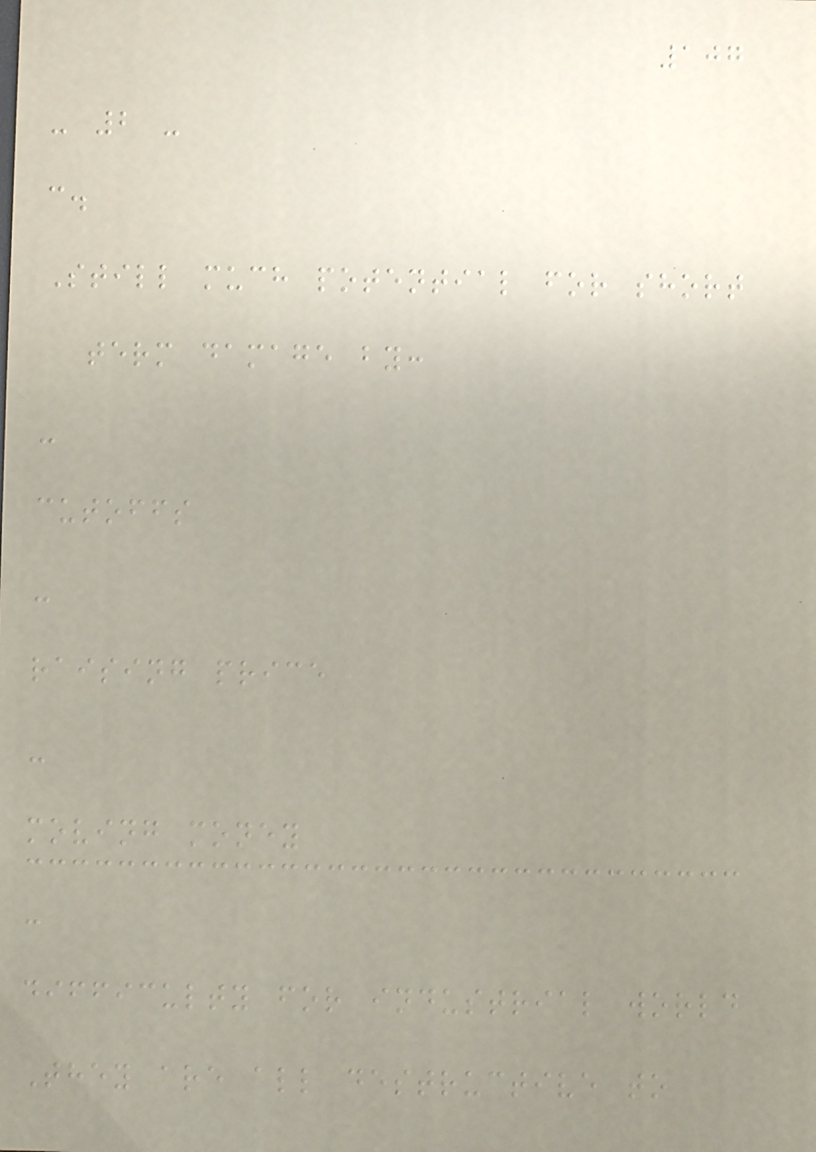107
- 2 -
c.
Still much potential for short
term damage by:
-
cutoffs
-
raising price
-
moving money
-
difficulty for industrial world
They are all destructive to
